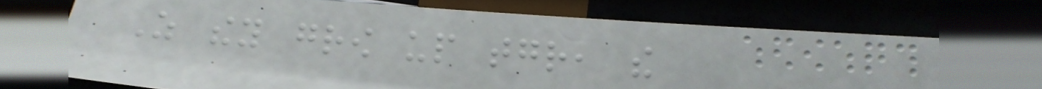As they grow up together, the
